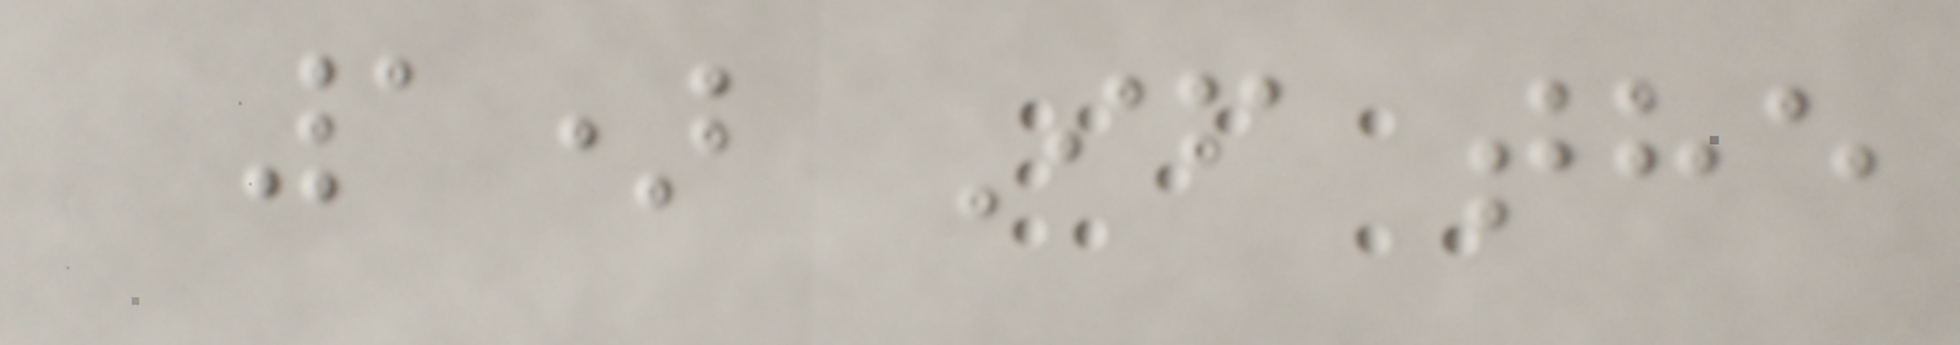1) If the
